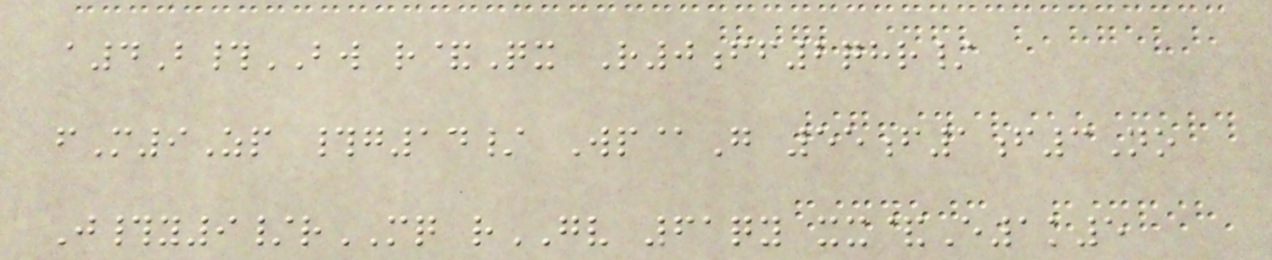a4B#BW r&Qx R0ff2qhr/
fM9Zp #g14/ Wp@G 55f1f3No
J#y9/rMQ rGV 61qy xx&E1k5
